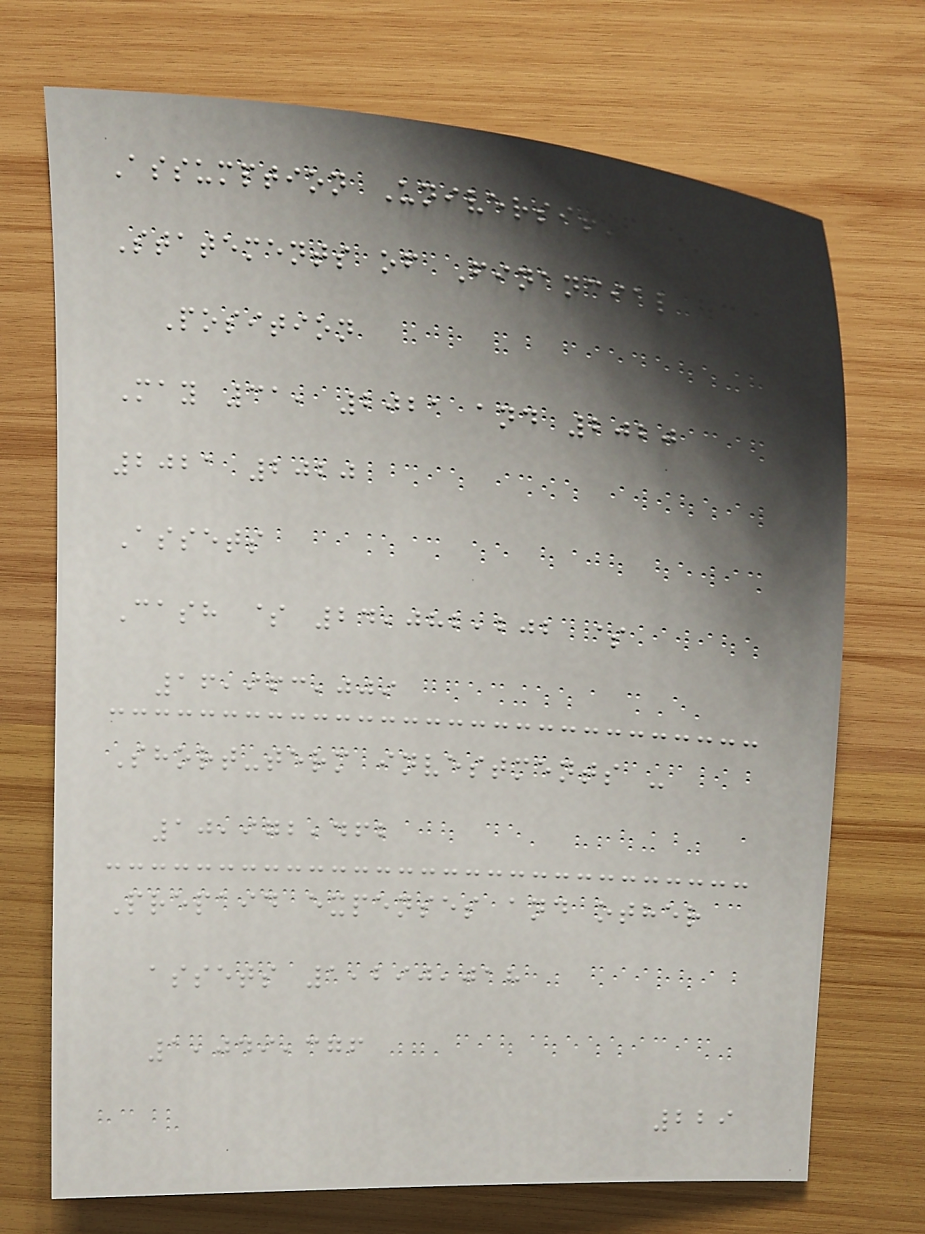Assumption University
Statements of Financial
Position
May 31, 2021 and 2020
2021 2020
Assets
Cash $ 24,082,202 $
16,963,009
Short-term investments -
10,972,462
Prepaid expenses and other
assets 1,290,018
1,049,376
229
